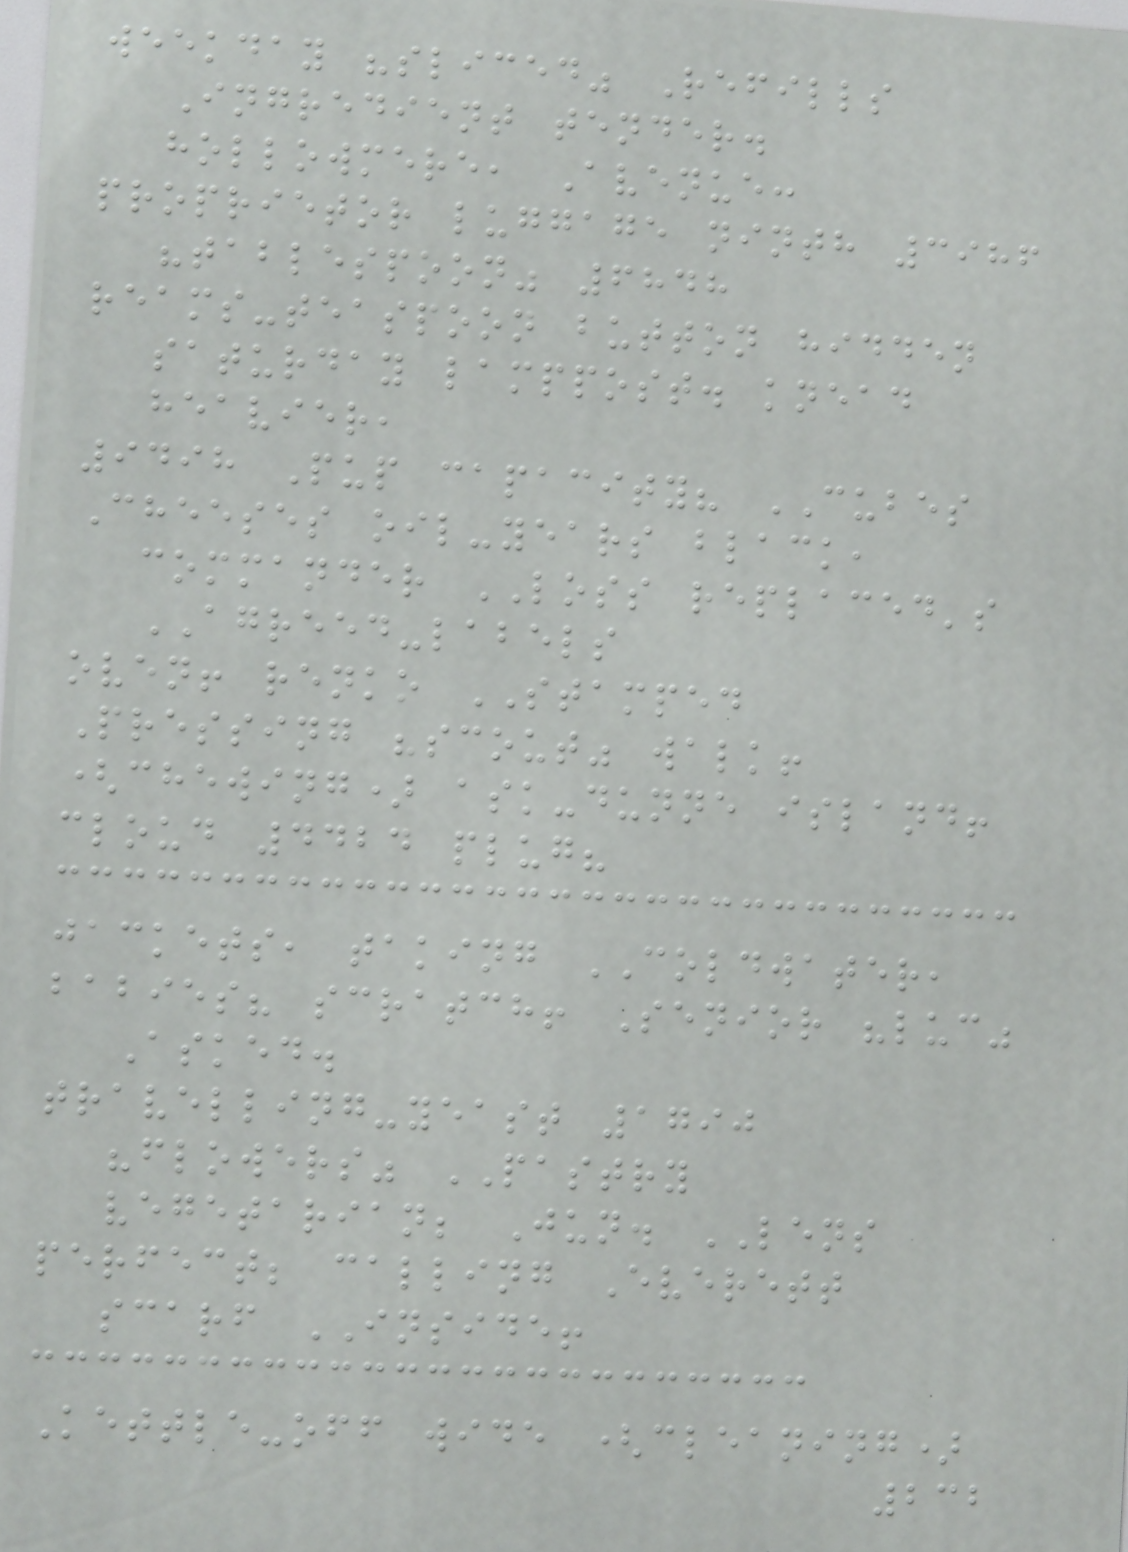weekday "sliced" Refills
Ingredient tender.
hollowmere, Avenue:
proprietor luggage ninth 3986
"tablespoon" 6848
reams-teaspoon button hidden
saturday lamppost. knead
heavier,
9498 Pup capacity? CUBES
Cheeses oil-years black,
commander LOSS replaced's
AGREED-labels
oven! renko STAMPED
Pressing "scout" walk!
(chewing) ask-dunne island!
cloud 4424 plug?
jackets, taking COLDWATER,
babies? scratch! Senior "luc"
Asked.
travelling-yeast 1790
"flowers" PASTRY
vegetarian; Jun. LENS
perfect; calling Everett
scarf INSIDE!
Kettle-off wide (cleaning)
232
